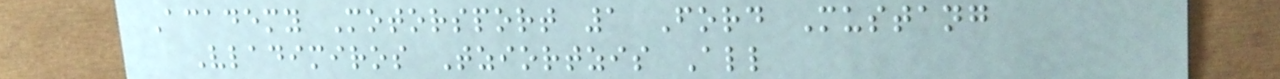Academy Motorsport 1 Ford Mustang
Vladimiros Tziortzis All
